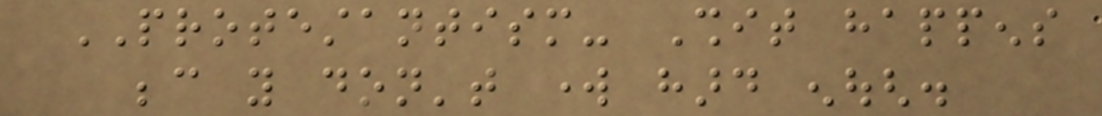PROTESTANTISM- Shit happens
because you don't work hard enough.
